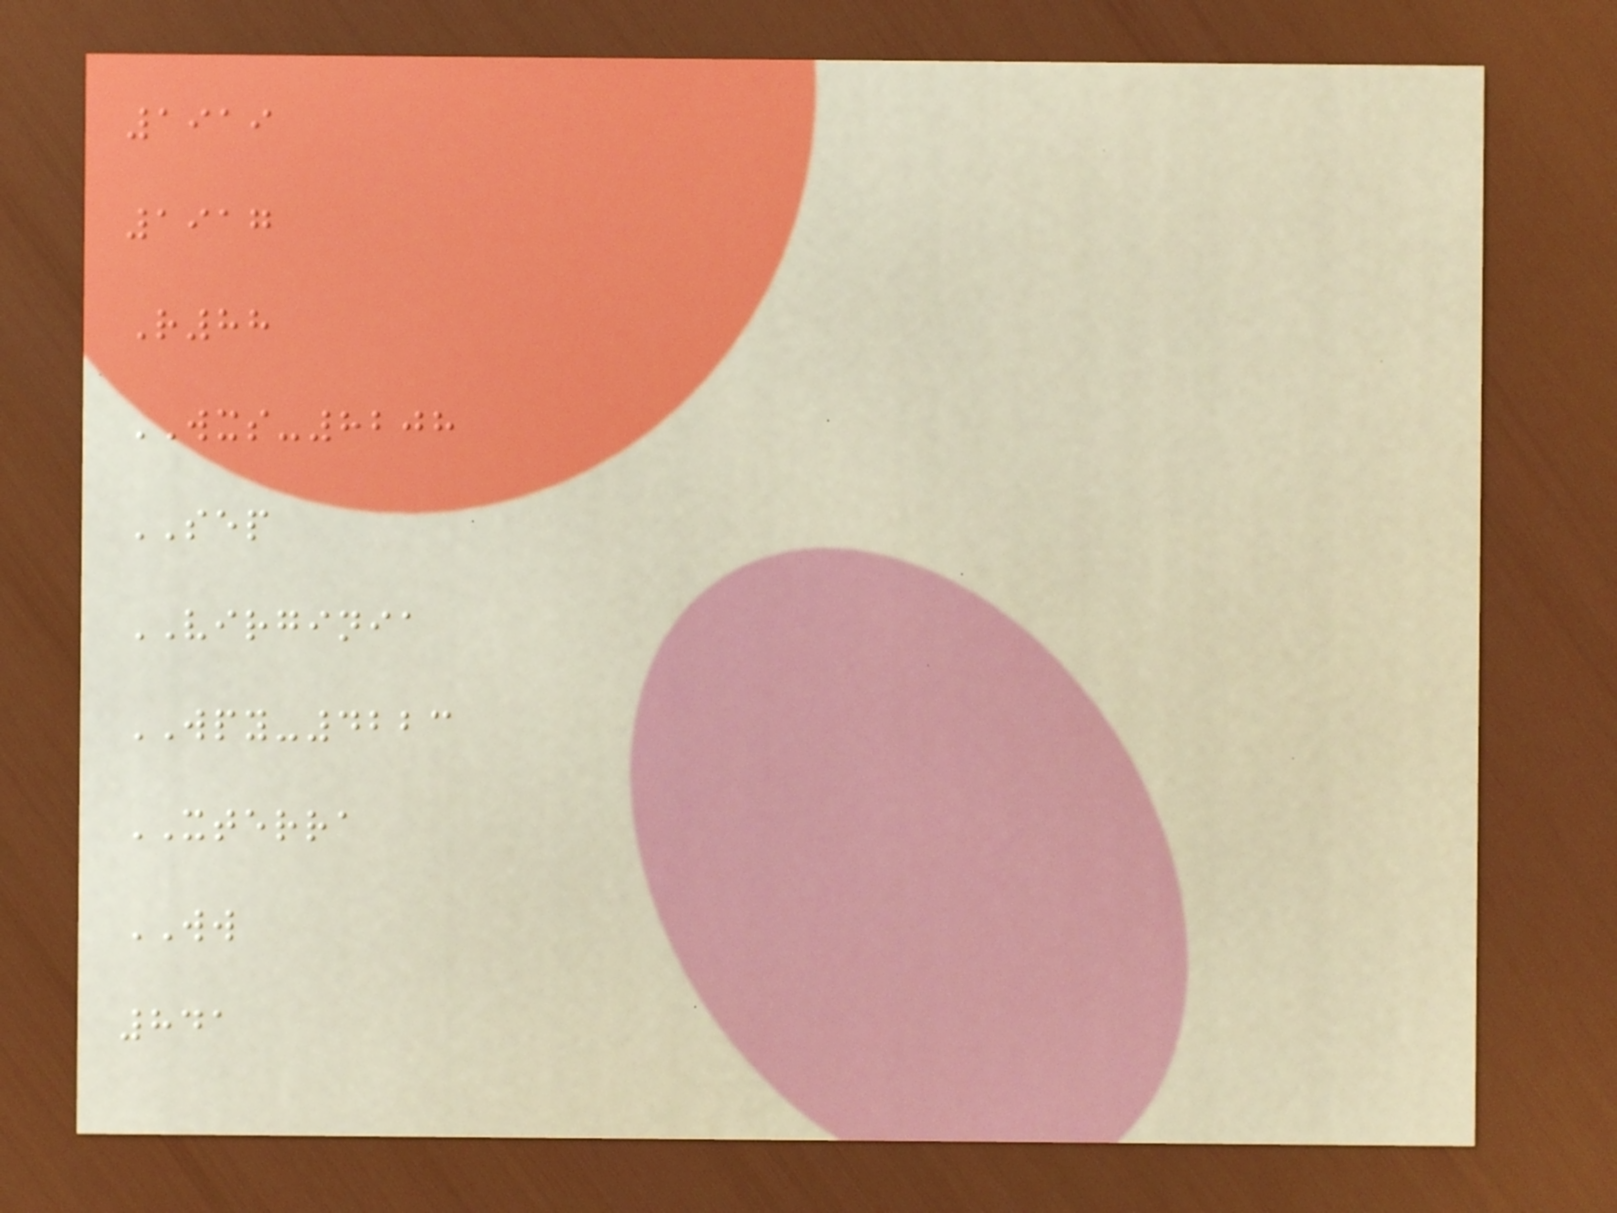1919
1917
R88
WXS-8208
SEP
VIRGINIA
WPY-4223
XTERRA
WW
841
